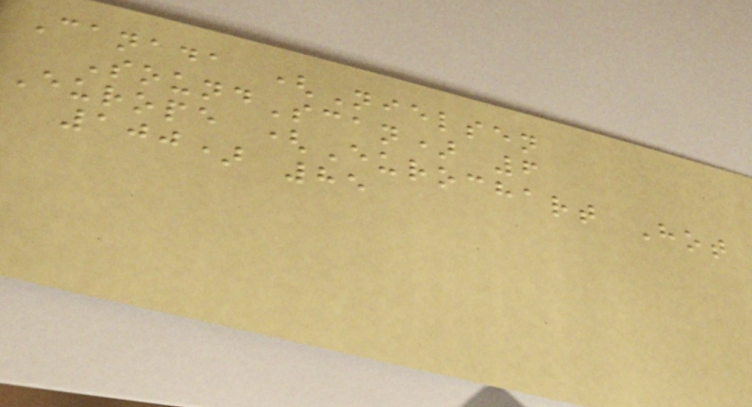Canada (Nielsen
SoundScan) 6
Europe (Eurochart Hot
100) 85
